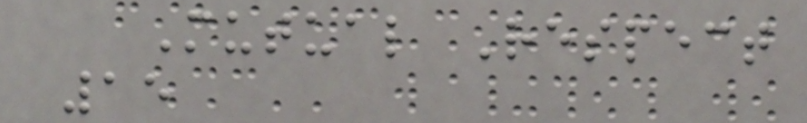Mutual Respect
15
